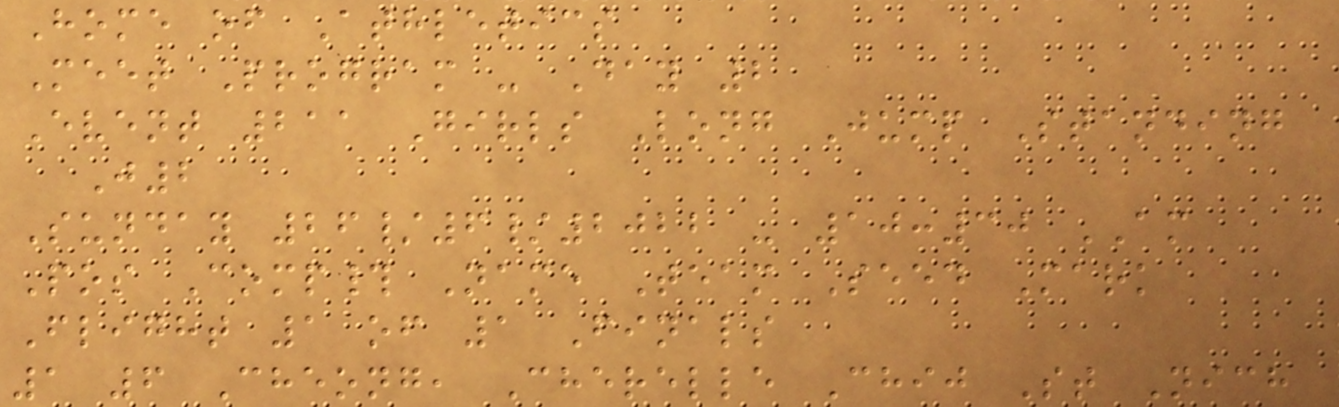Home of Athletics
Meet Program - Day 2
Event 211 Girls Long Jump Standing
J2
Sunday 26/6/2022 - 10:30 AM
Pos Comp# Name Team Seed Mark
Flight 1 of 1 Finals
1 6 Cheong, Cherelle Chij St Nich
